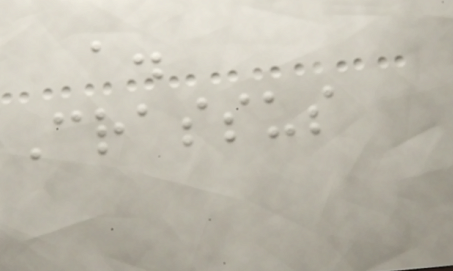a.
Crassus
